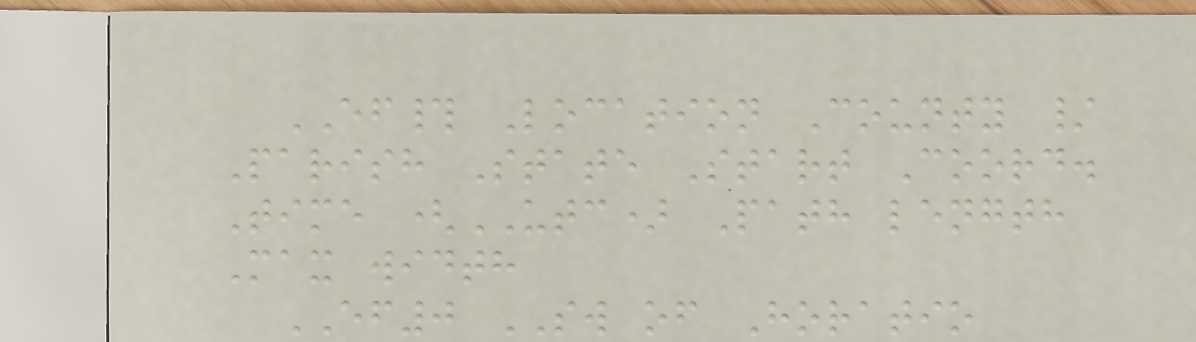EF# Location County /
Parish State Start Coord.
Time (UTC) Path length
Max width
EF0 SW of Horatio
